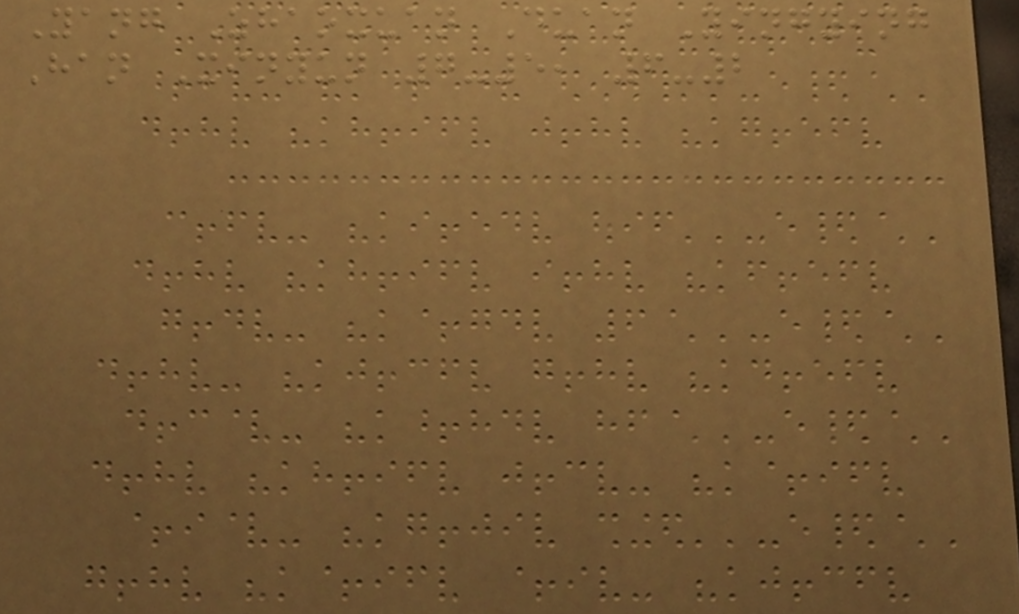Yang Zhaoxuan Duan Yingying
Han Xinyun 7-5, 6-2
